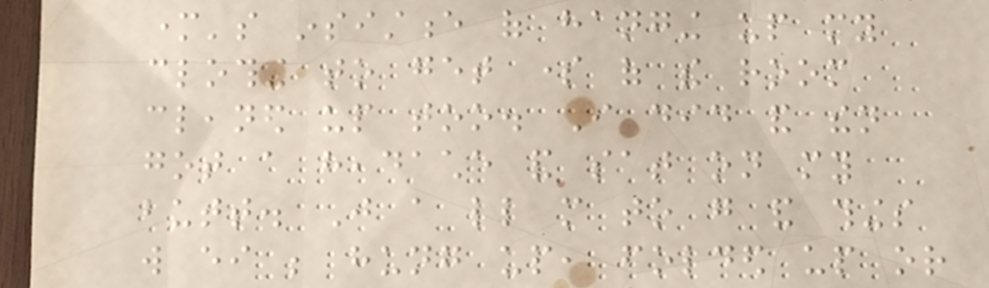mother's insistence of hanging up my
clothing to get some of the room
cleaned up too. I did and then
got a headache and sat on my
butt. Just a little more to go and things
will either be hung up, folded up or
